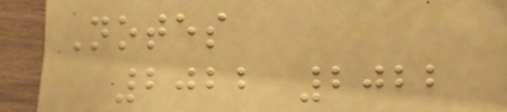Notes
2022 2022
